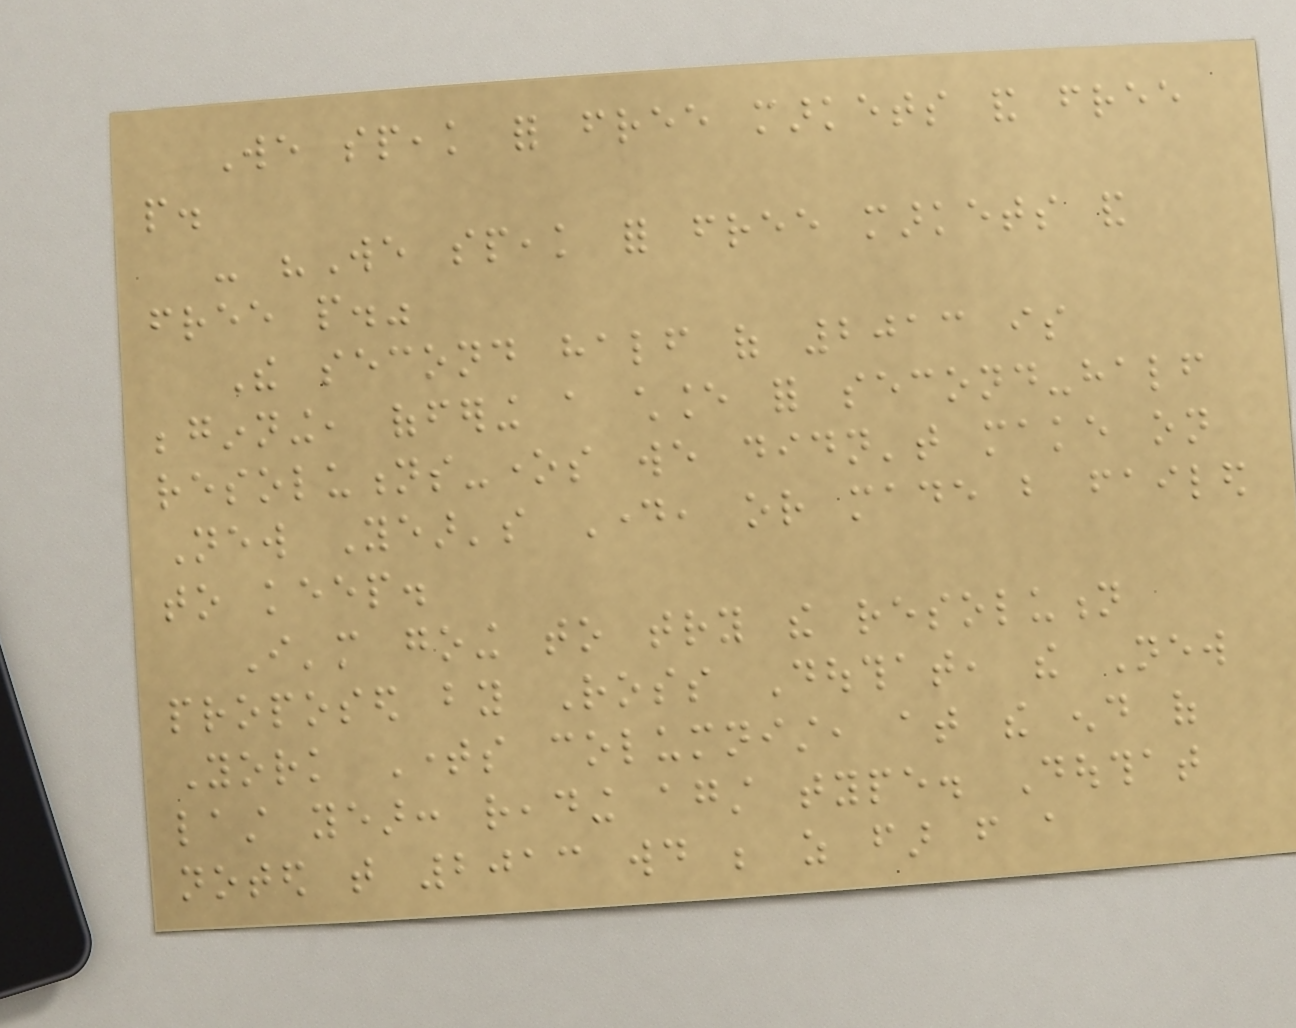We speak for free markets and free
people.
- "We speak for free markets and
free people."
The second half of 2013 is
beginning, offering a chance for second-half
resolutions-ones we didn't make on
New Year's Day, or made but failed
to keep.
I'm going to try the resolution
proposed by Ross Douthat, the New
York Times columnist, at the end of
last year: reading against type. Douthat
noted that 2013 would be as far from a
